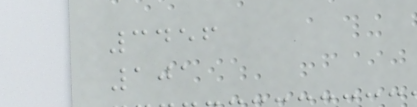3456
101
